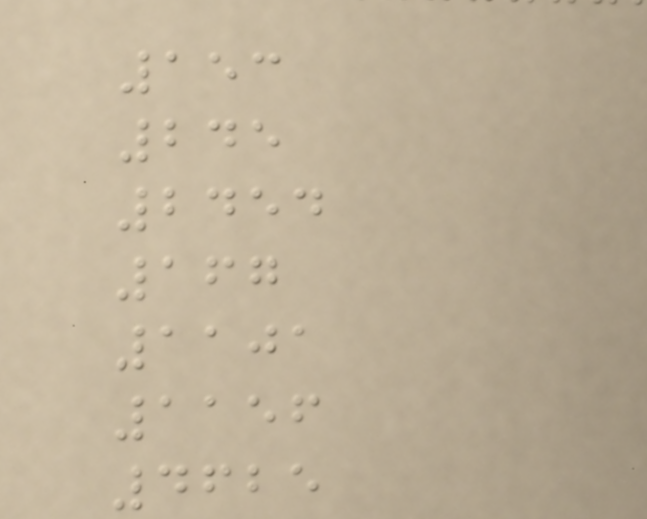153
245
2454
167
1101
1156
4625
